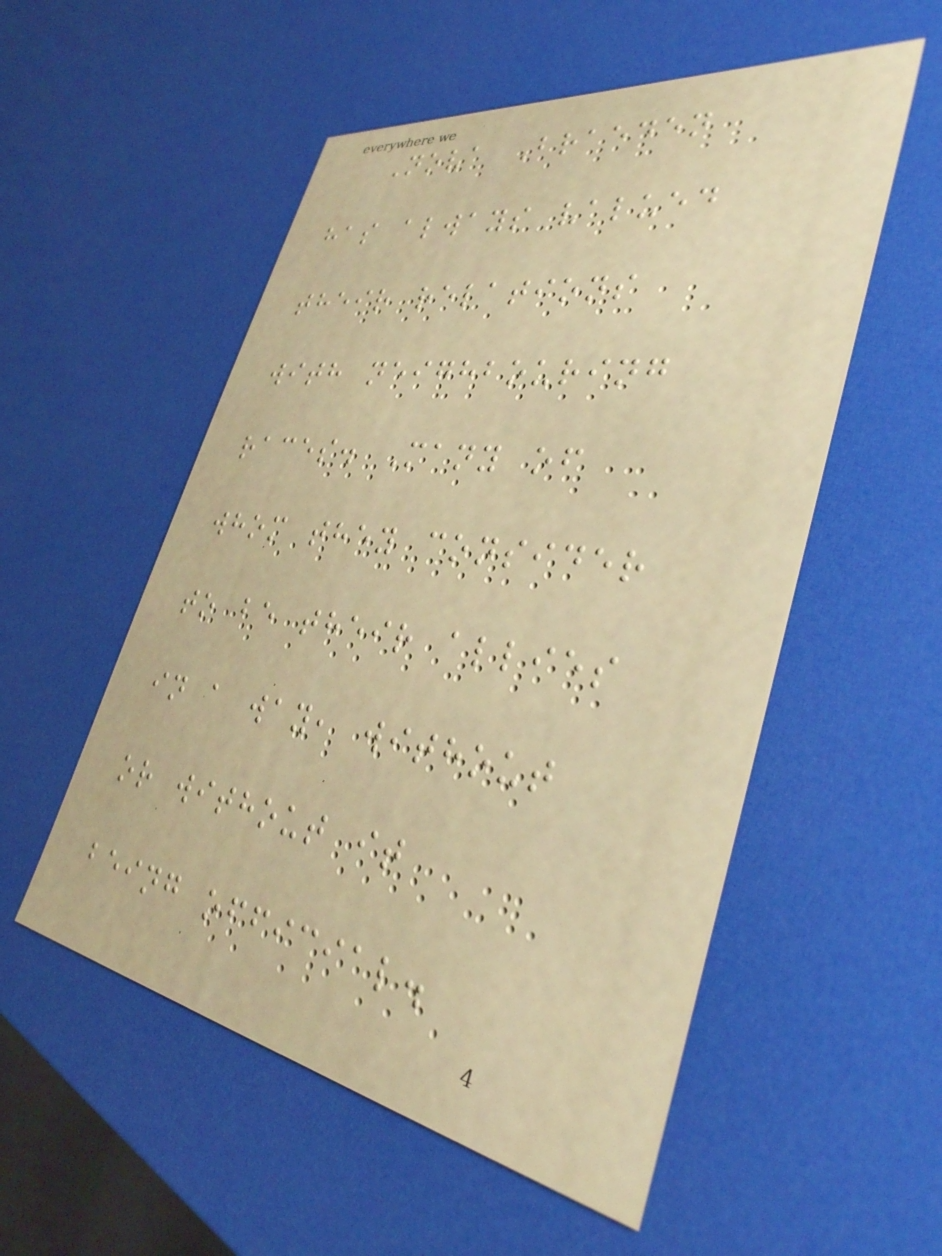Nova Braeden
has always valued
their relations
with neighbouring
races. Many of
whom they consider
to be their allies
in a way, without
or without it
being official.
